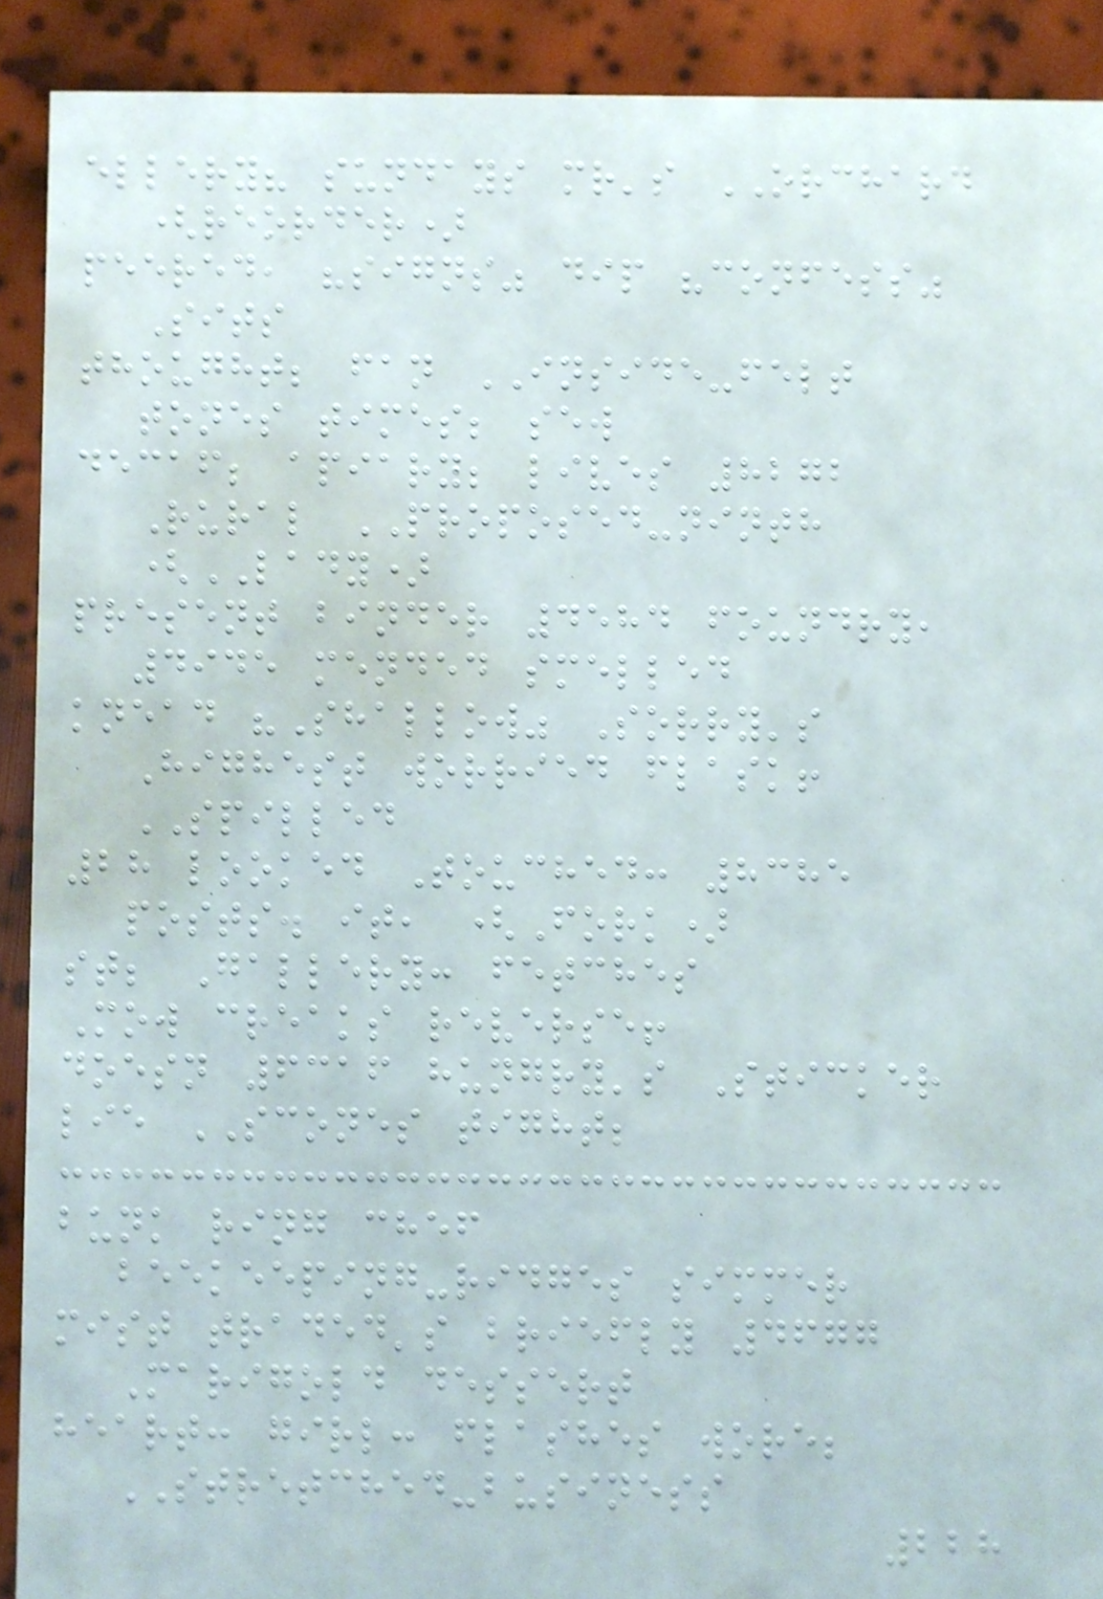ellery? sundays mr's ORCHARD
(reorder)
peered, "signs" dip "confess"
Sits
thought; fan INSIDE-felt
tones times; sew
decaf; apiary; lives 8272
Rural PROPOSED-ninth
(LADY)
present binder 4584 foundry,
4945 mended smelled
knead "Shallow" Sorry's
Highest worried flask!
SPILLED
28 looked Touched: 8385
posts. it, (Fork)
st; Gallery: fetches
Mow creaks reverse!
doesn 6316 hungry's Sticker
lie SCONES tight;
bunk ring chef
beekeeping-ridges simmer
mist traded's briefly 4677
Marigold dessert
heart: girl: flashes wore;
STRETCHED-business
228
